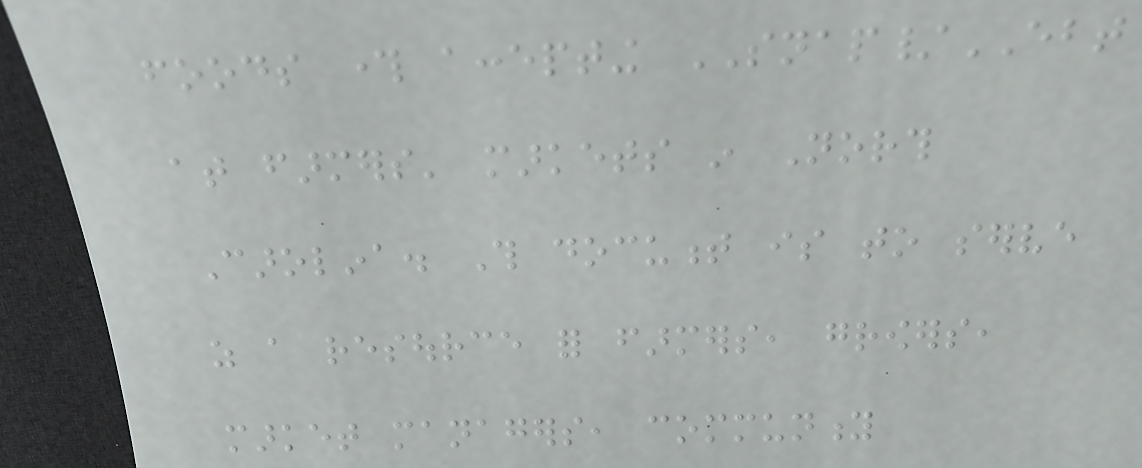foods through accepting SNAP/EBT
at farmers' markets in North
Carolina. This document is to serve
as a resource for farmers, growers,
market managers, community
